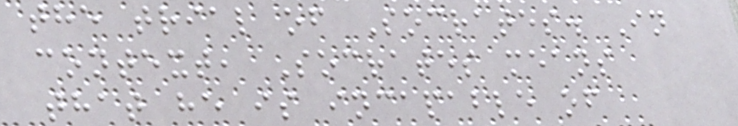the trial of Socrates. In
context, Socrates means
that he is incapable of
